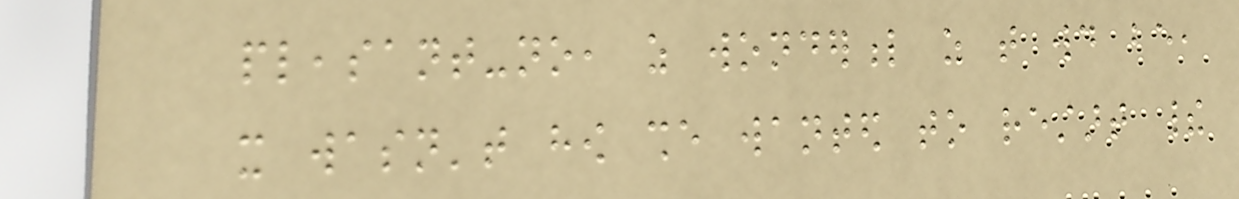pleasant-no, as wonderful as that would be,
it wasn't how she wanted to restart their
